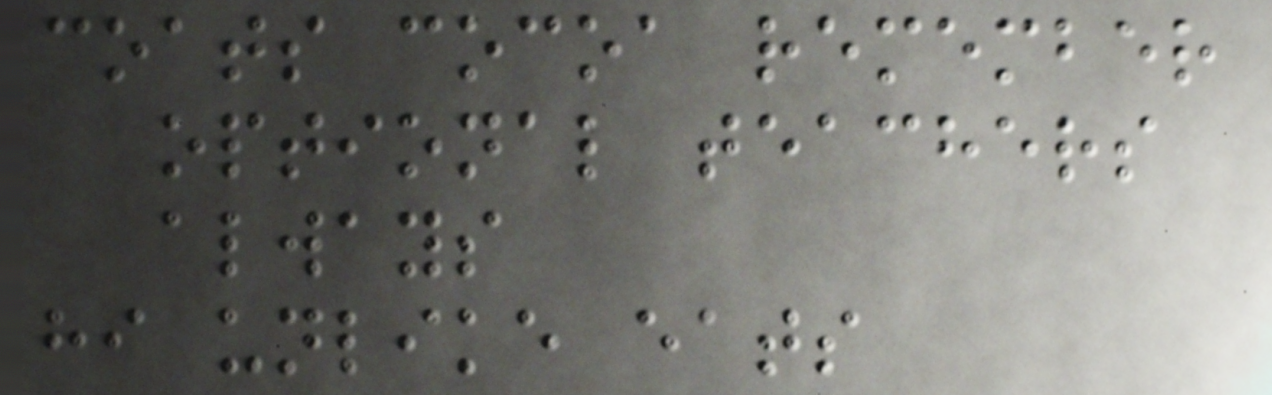coats cocoa remember
optional teachers
always
hi unlike eats
